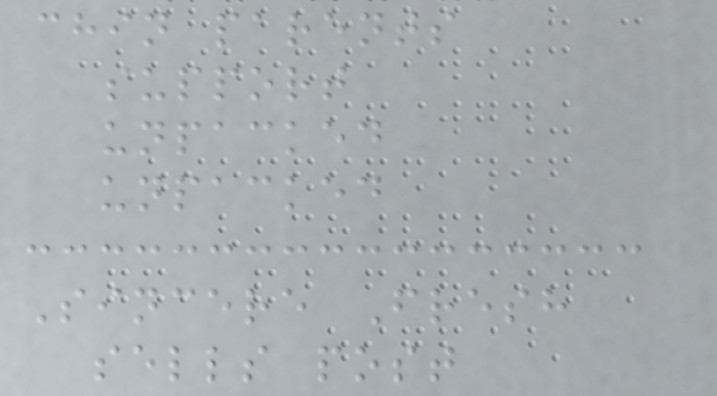chin parents
support
unpacked
unpacked
Sincere Fresh
sells post
